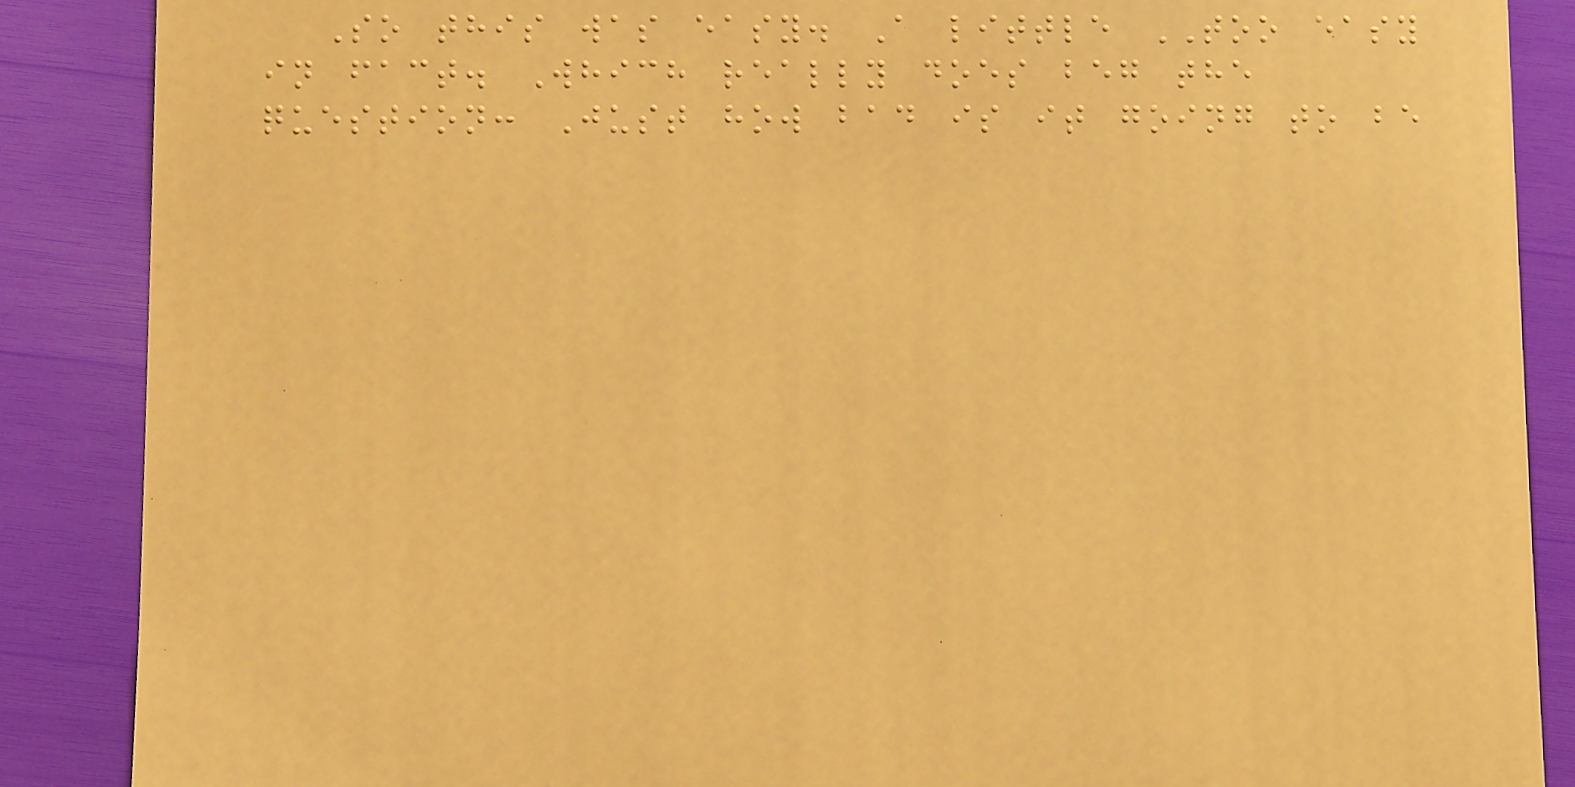So this was easy. A little TOO easy
in fact. Which really does beg the
question: Just how bad is it going to be
